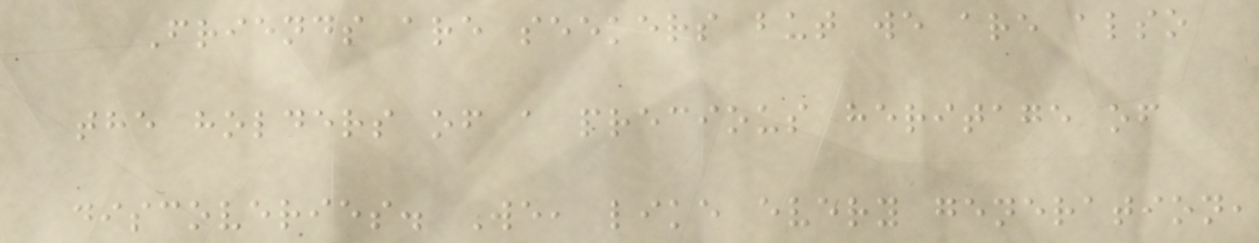Friends are seekers but we are also
the holders of a precious heritage of
discoveries. We, like every generation,
